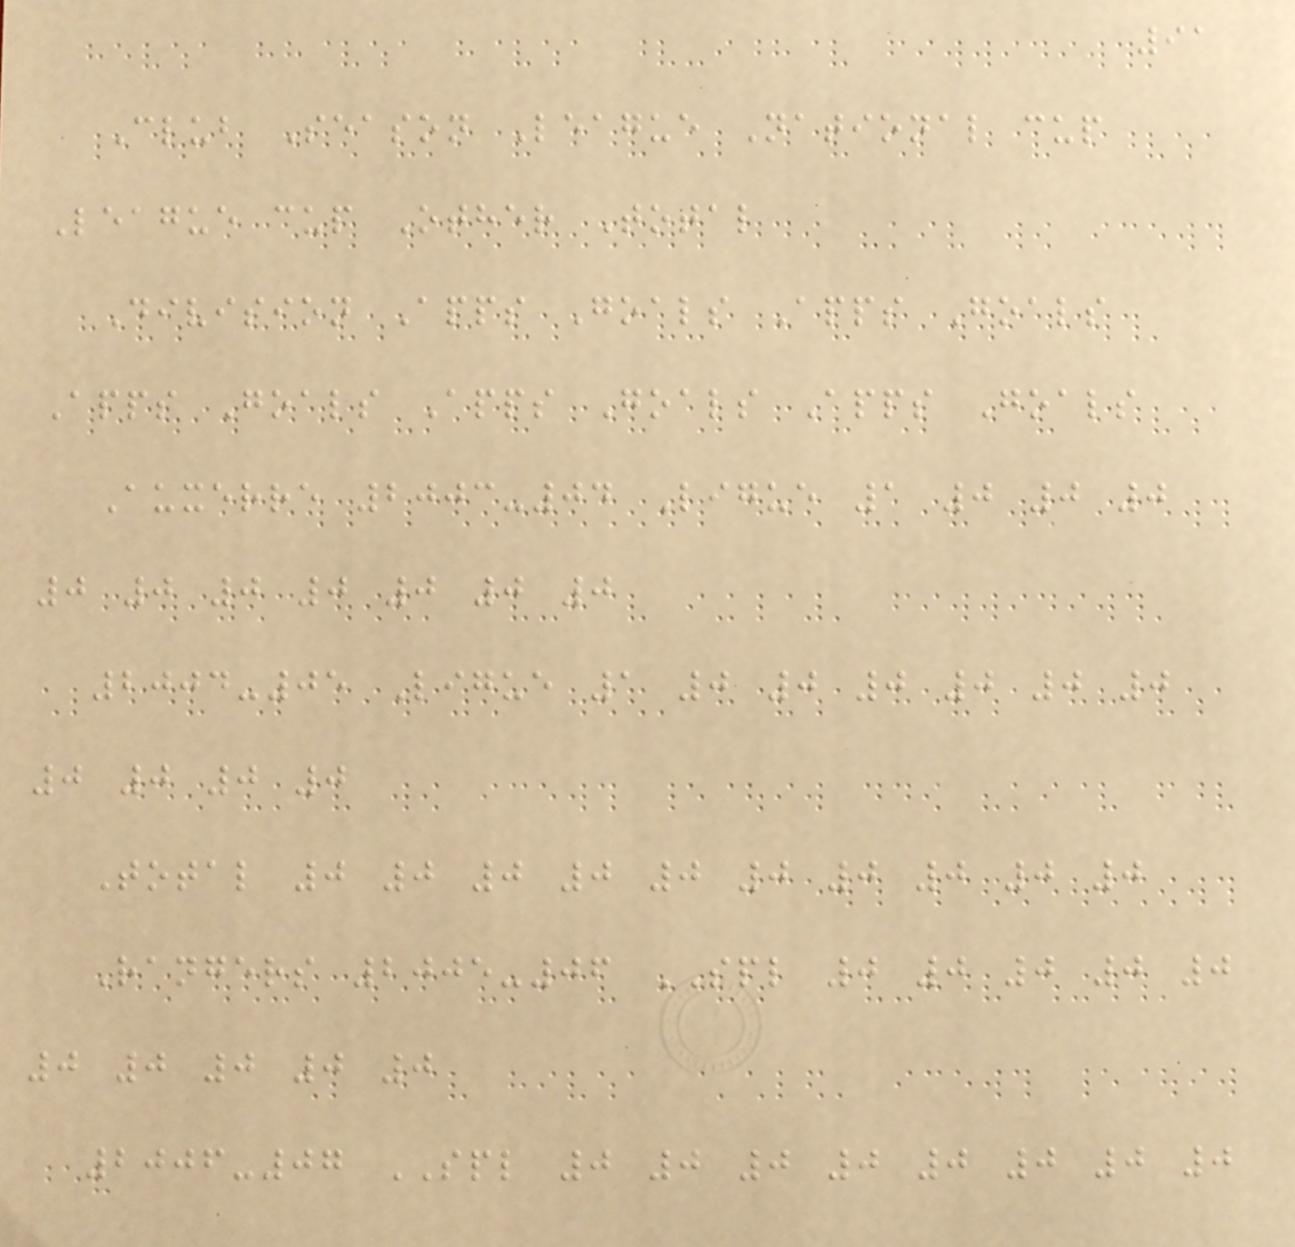91
Club Season League National cup
League cup Other Total
Division Apps Goals Apps Goals
Apps Goals Apps Goals Apps Goals
Auxerre 2003-04 Ligue 1 0 0 0
0 0 0 0 0 0 0
2004-05 Ligue 1 0 0 0 0 0 0
0 0 0 0
Total 0 0 0 0 0 0 0 0 0 0
Rangers 2005-06 SPL 0 0 0 0 0
0 0 0 0 0
2006-07 SPL 0 0 0 0 0 0 0 0
